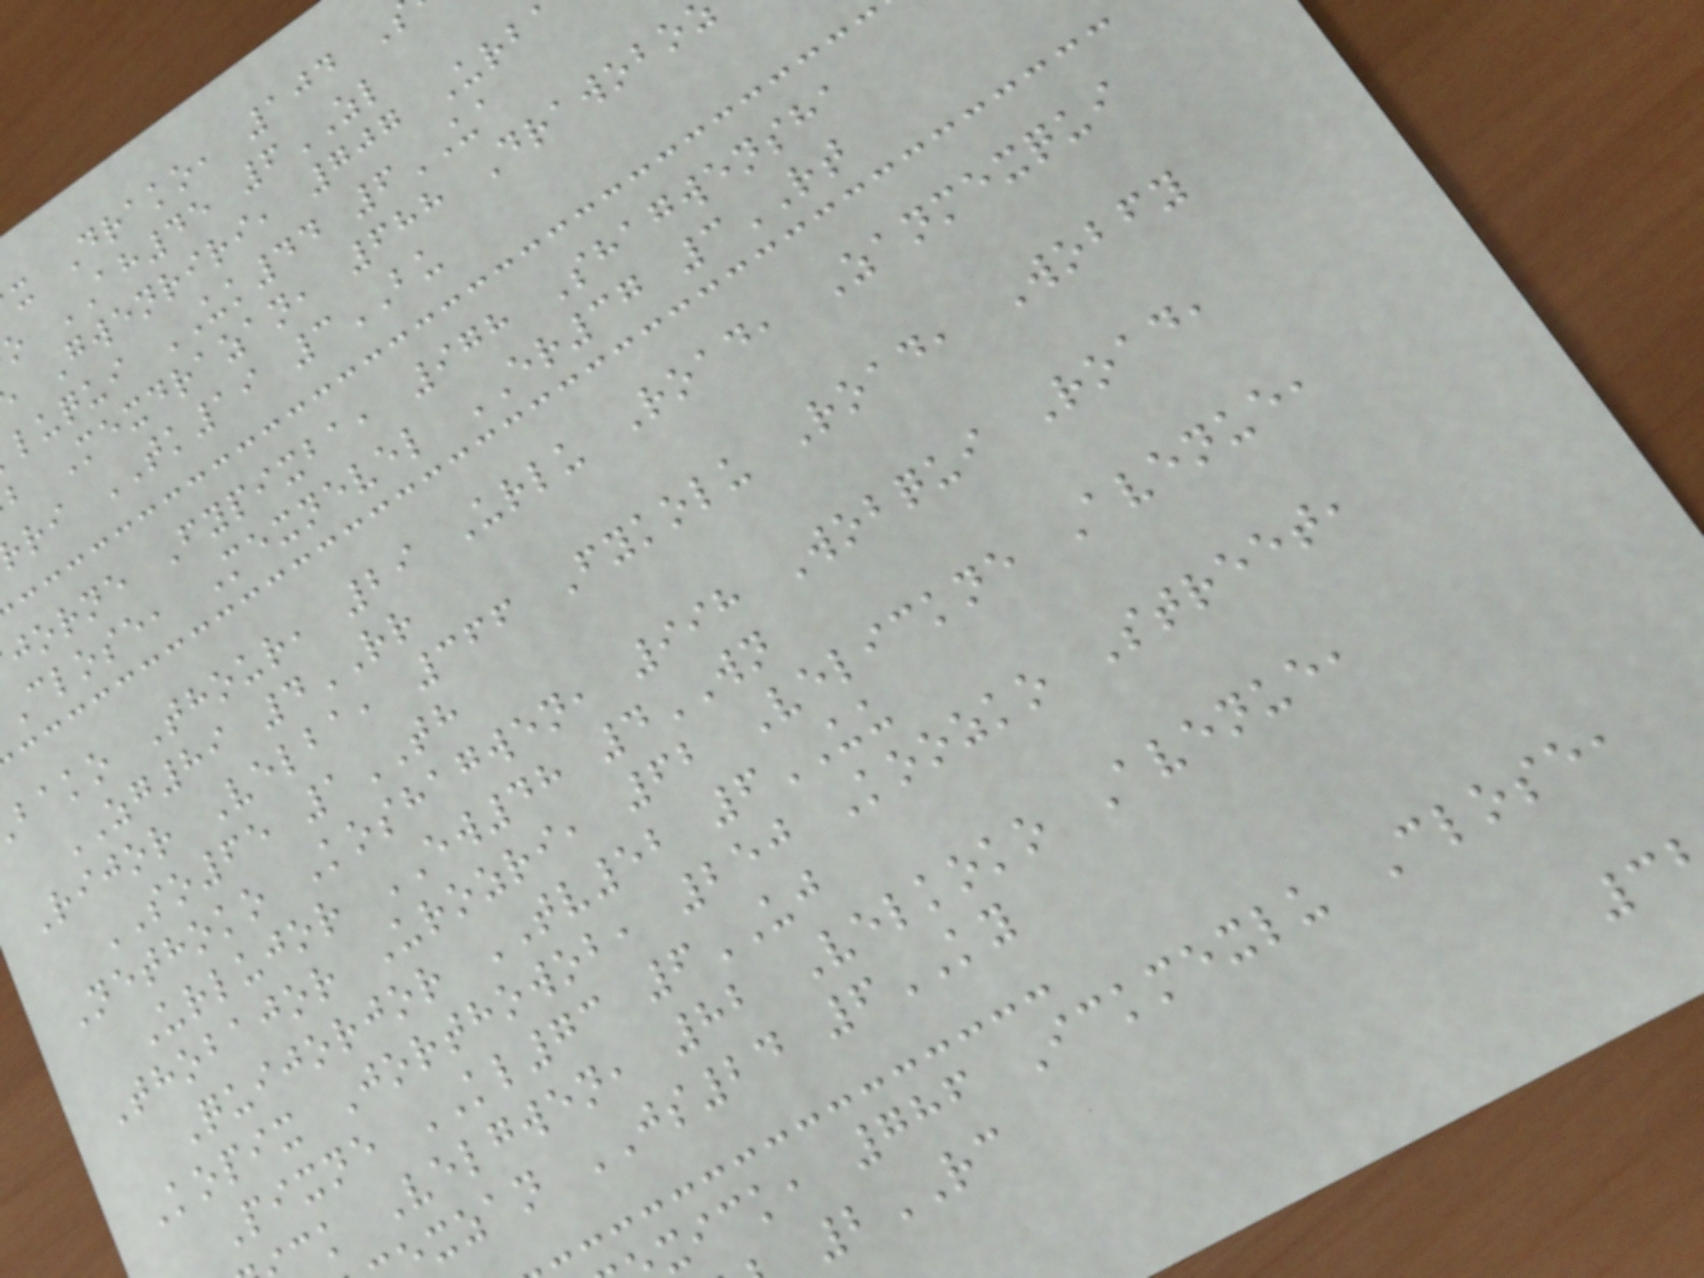x Drako, 104
o AH45 6ZL
Gwenriri, 707 Urb
luqui UK44 6UA
b Mexdrazan, 688 Drawobo
ri TK19 3BU
jorne Fypixba, 978 Shagwensha
Close, Mexnevel ER37 3RT
bako Thour, 29 Urlu Road, Zanmexqui
ZG89 4RR
Rijor Velba, 366 Fykolu Road, Wobfy
SO65 1TH
Nethoko Koshagwen, 998 Wobqui Road,
Urlujor EW48 4WN
Thobajor Urozri, 62 Velickne Avenue,
Quijorjor TV52 6UU
Kopix Jorthowob, 250 Koozko Street,
Pixne KL73 6UJ
ck Velgwen, 82 Velkoko Avenue,
xzan JS24 6KY
xick, 786 Ickmexlu Close,
2RC
